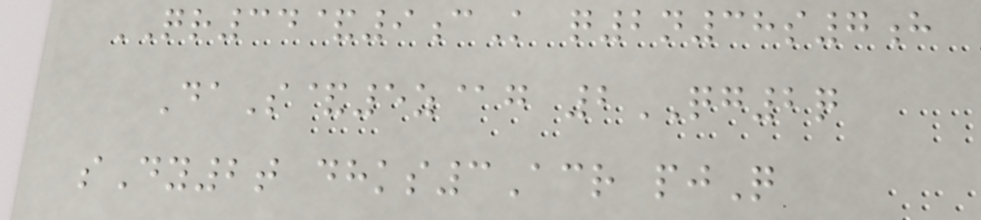QR34&9cK q2n38s7h
DaS&5z@g 2QG2q
sDy2t dhks3Acr pjQ
